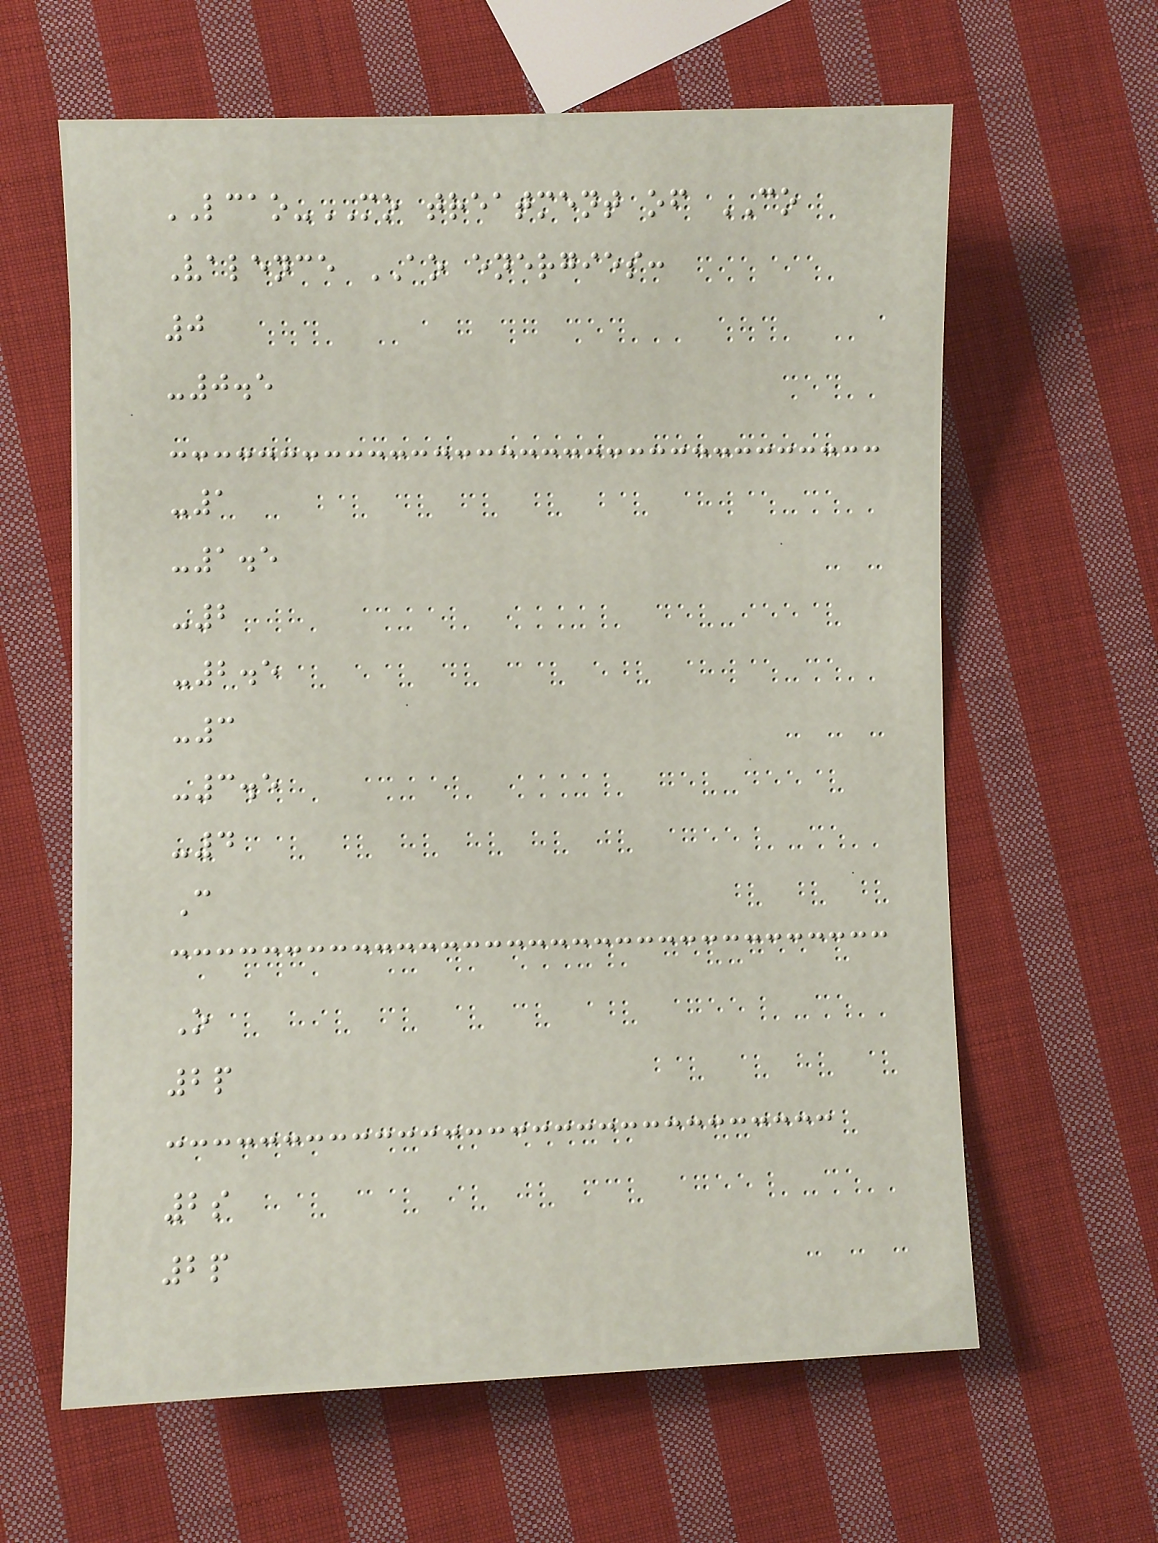LCAO-MO treatment of CO
Valence AO energies:
0
-0.5
-1
-1.5
-2
-2.5
-3
-3.5
-4
C
O
2p
2s
2p
